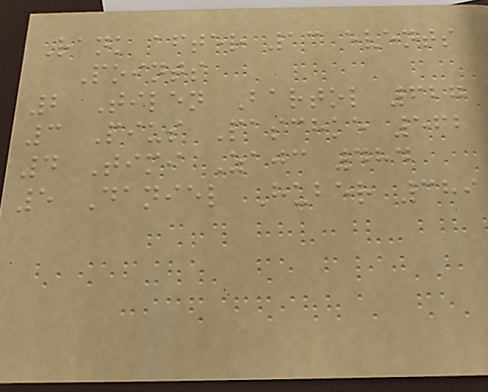Rank after 13 events
Points
2 Tilen Bartol 627
3 Pius Paschke 562
4 Timi Zajc 484
5 Daniel Huber 389
